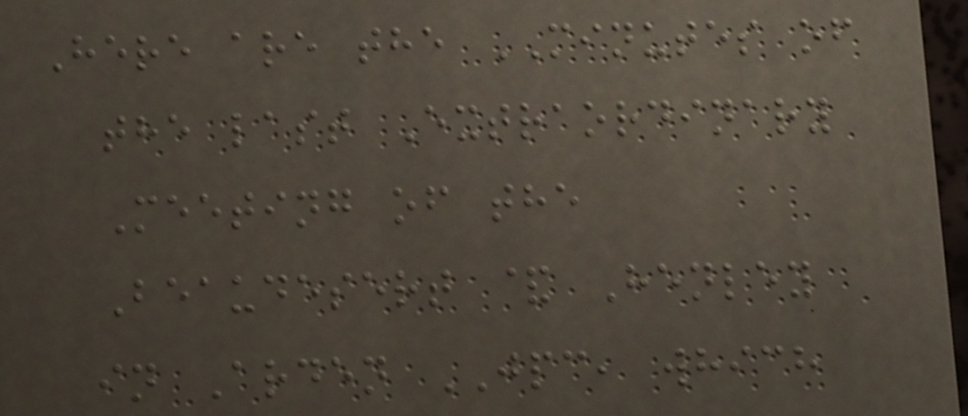Here are the MINUTES of
the last Extraordinary
Meeting of the
Beaudesert & Henley
in Arden JPC, which
